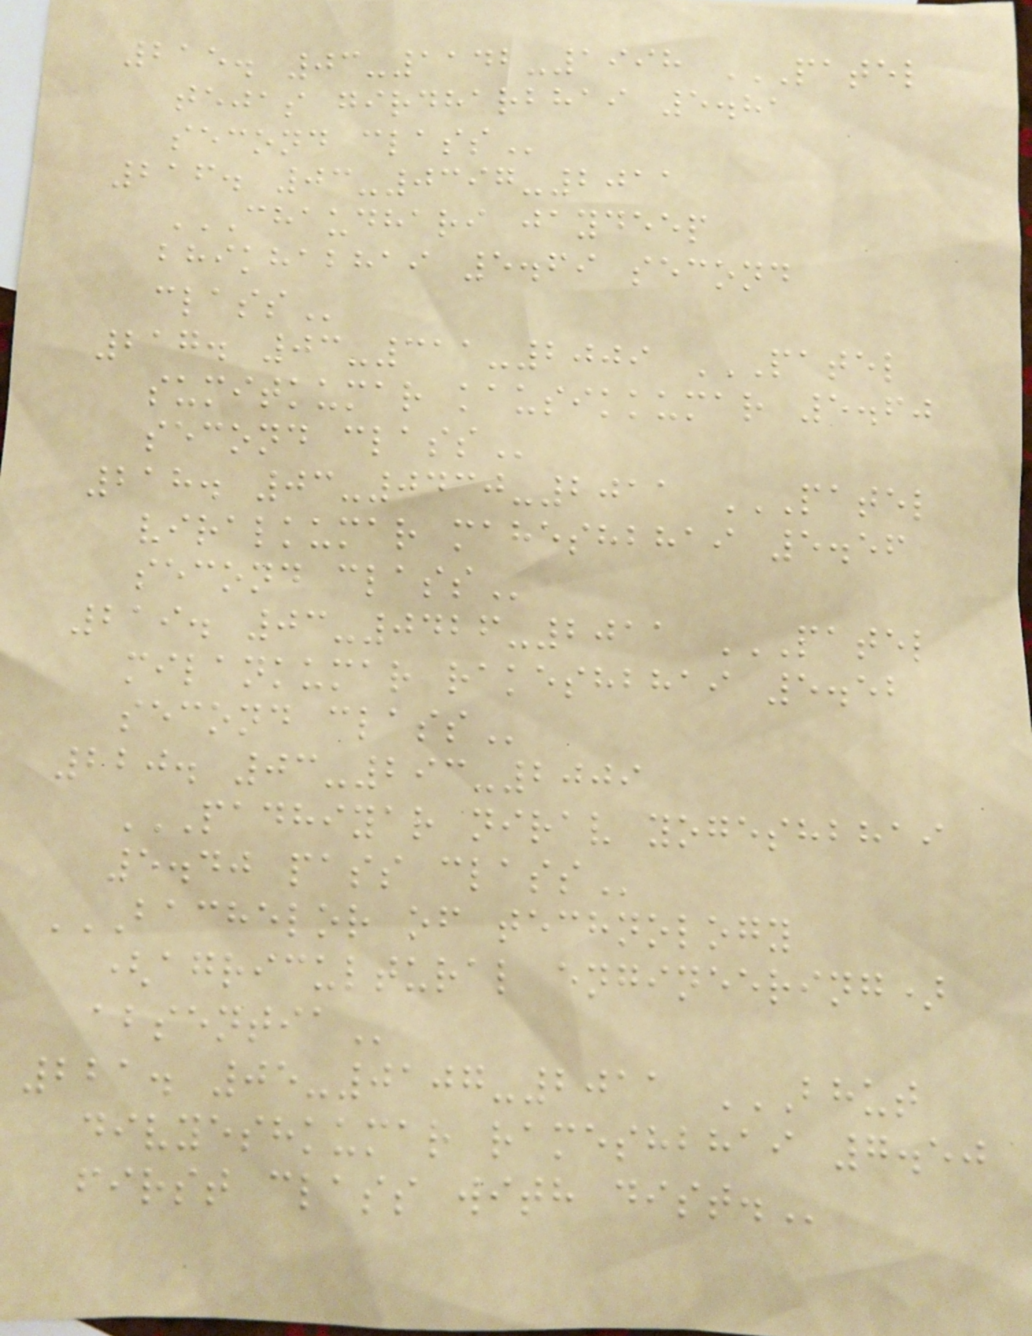215. 03-1142-1998 PATEL
TEJAS GIRDHARBHAI 5.81
SECOND CLASS
216. 03-0397-2011
CHAUDHARI JAYDEEP
BHIKHABHAI 5.69 SECOND
CLASS
217. 03-311-2009 PATEL
SUMITKUMAR KAUSIKKUMAR 5.60
SECOND CLASS
218. 03-0430-2011 PATEL
VIRALKUMAR MAHESHBHAI 5.56
SECOND CLASS
219. 03-0426-2011 PATEL
MILANKUMAR RAKESHBHAI 5.52
SECOND CLASS
220. 03-293-2009
PADHIYAR NIRAV YOGESHBHAI
5.40 PASS CLASS
BACHELOR OF TECHNOLOGY
(AGRICULTURAL ENGINEERING)
ABSENTIA
221. 05-0107-2011 BHUT
DIVYESHKUMAR RAMESHBHAI 7.50
FIRST CLASS WITH DIST.
